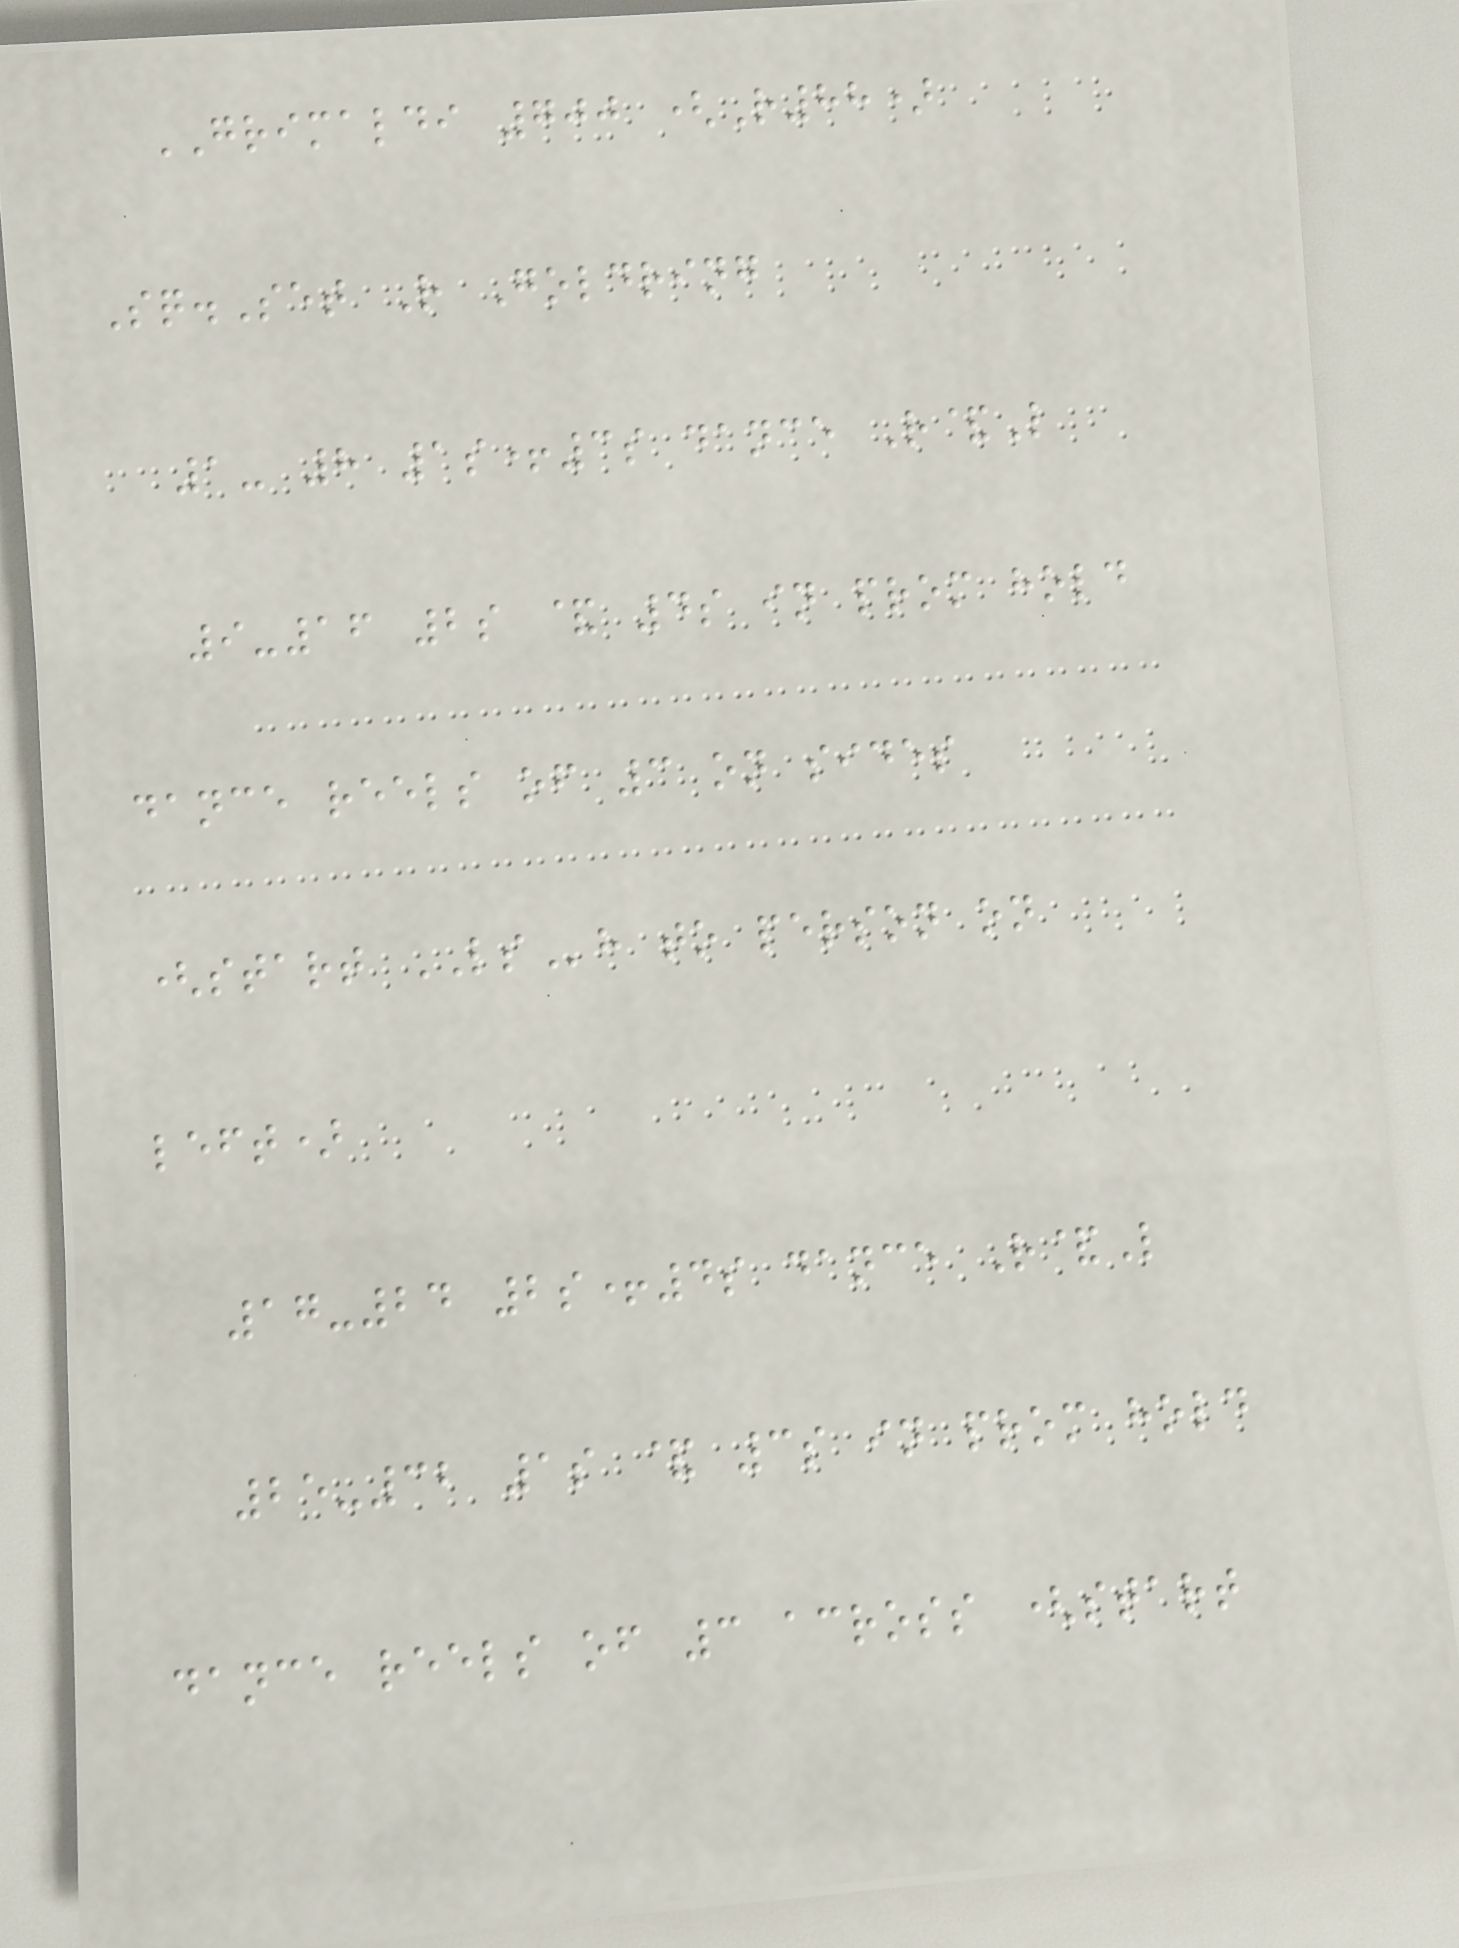GRIMALDI 700 (R88)
Sq.Set R Goldring
1- 8 1s+3s dance R&L
9-16 2s & 4s in prom hold
dance reels of 3 on sides
(start LSh to person on
left)
17-24 2s+4s dance R&L
25-32 1s & 3s in prom hold
dance reels of 3 across (start
